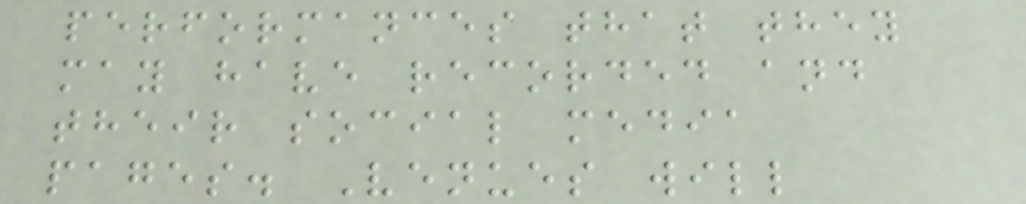performances that they
may have recorded and
their social media
pages. Venues will
